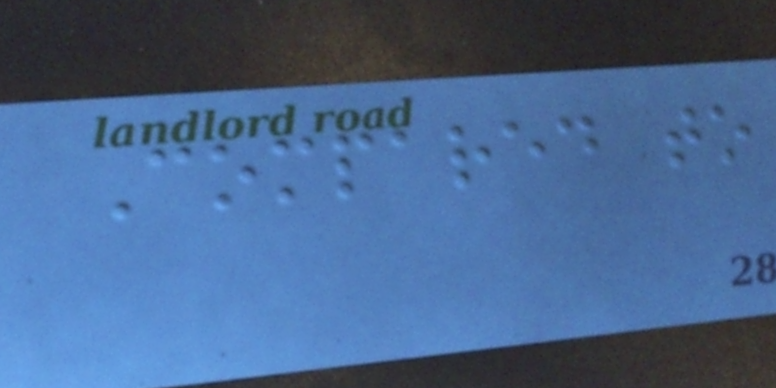Compared to
